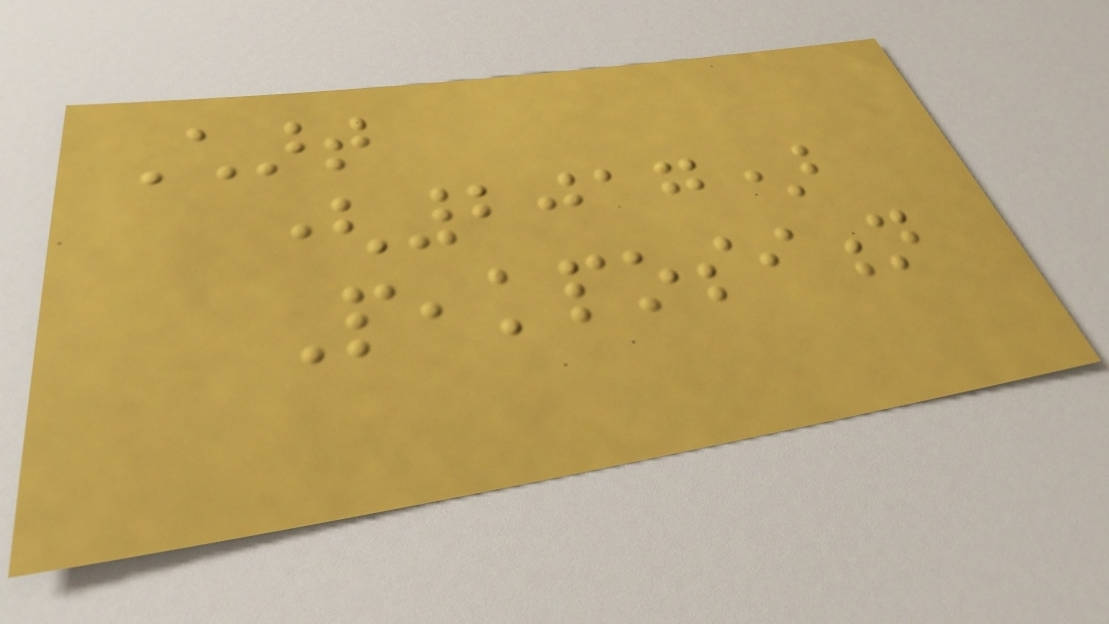Chart
(2017)
Peakposition
